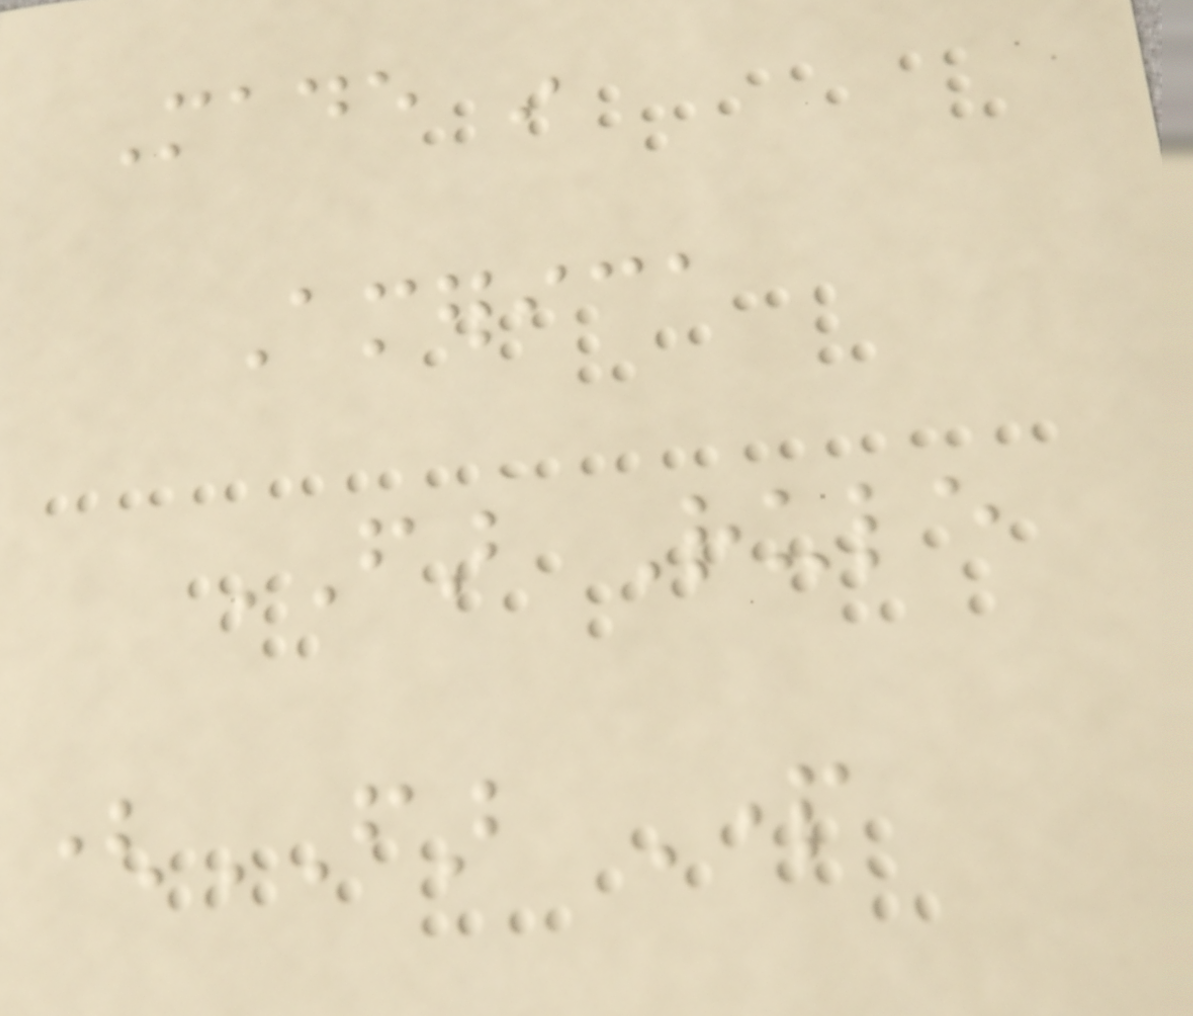Made in
America
FAR Rule
(FAR Part
